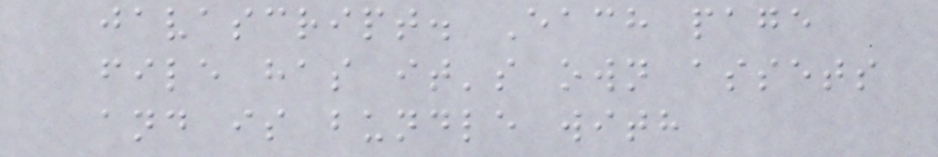javascript. Each page
file has it's own assets
and is bundle with
